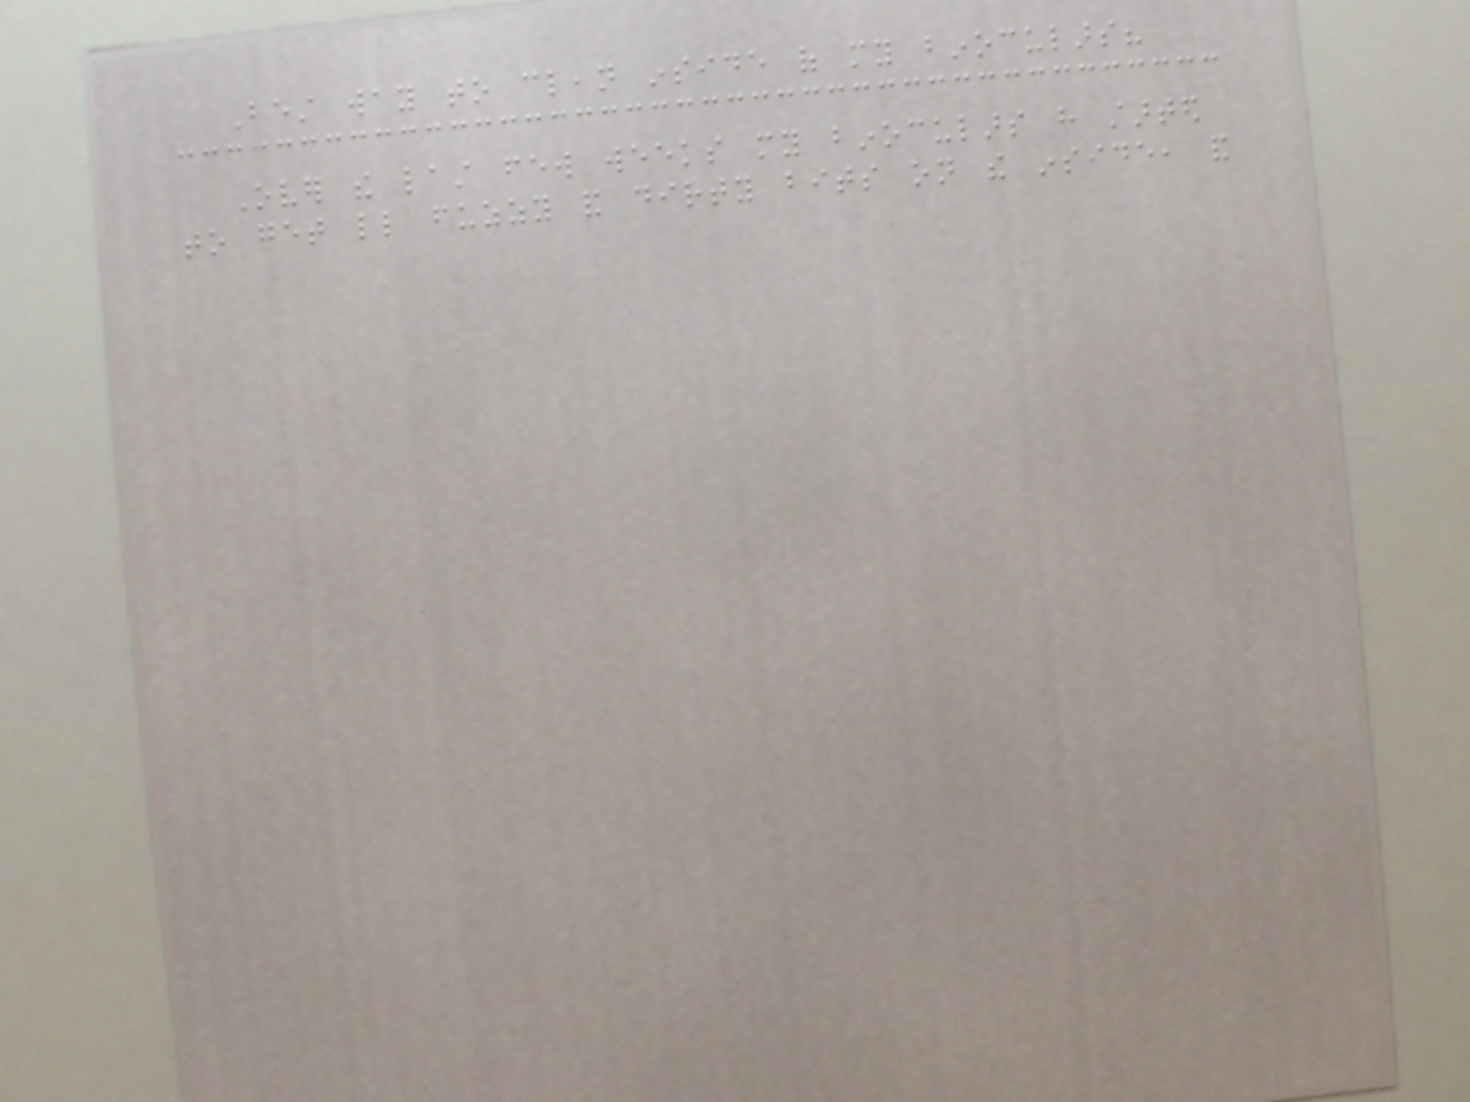Best way to clean inside of my binoculars?
Over the last few weeks my binoculars have started
to get little fuzzy and dirty bits on the inside, and
